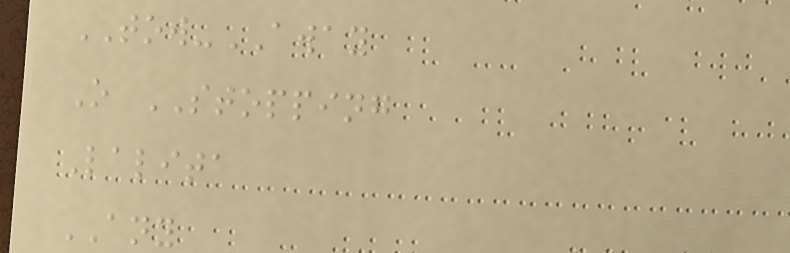TOW-AWAY
O STOPPING
Lalita
ANY
